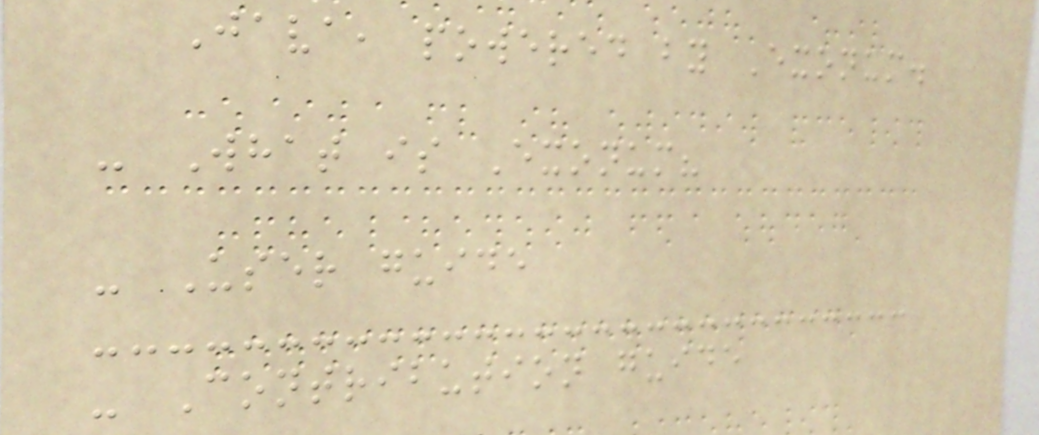Java, powered by Exonum.
- What is Exonum?
- User guide
- Contribution guide
